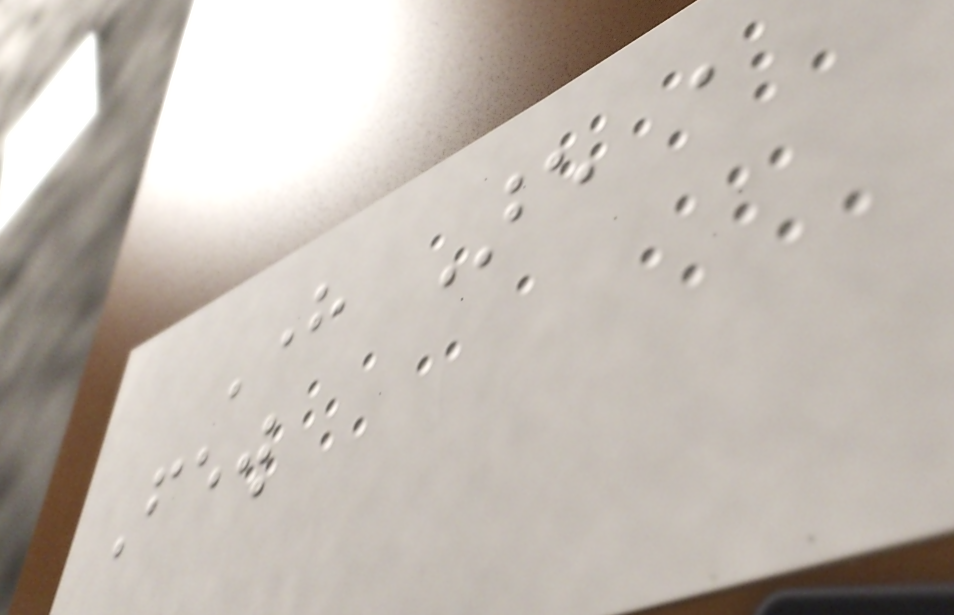Here Are a
Few
